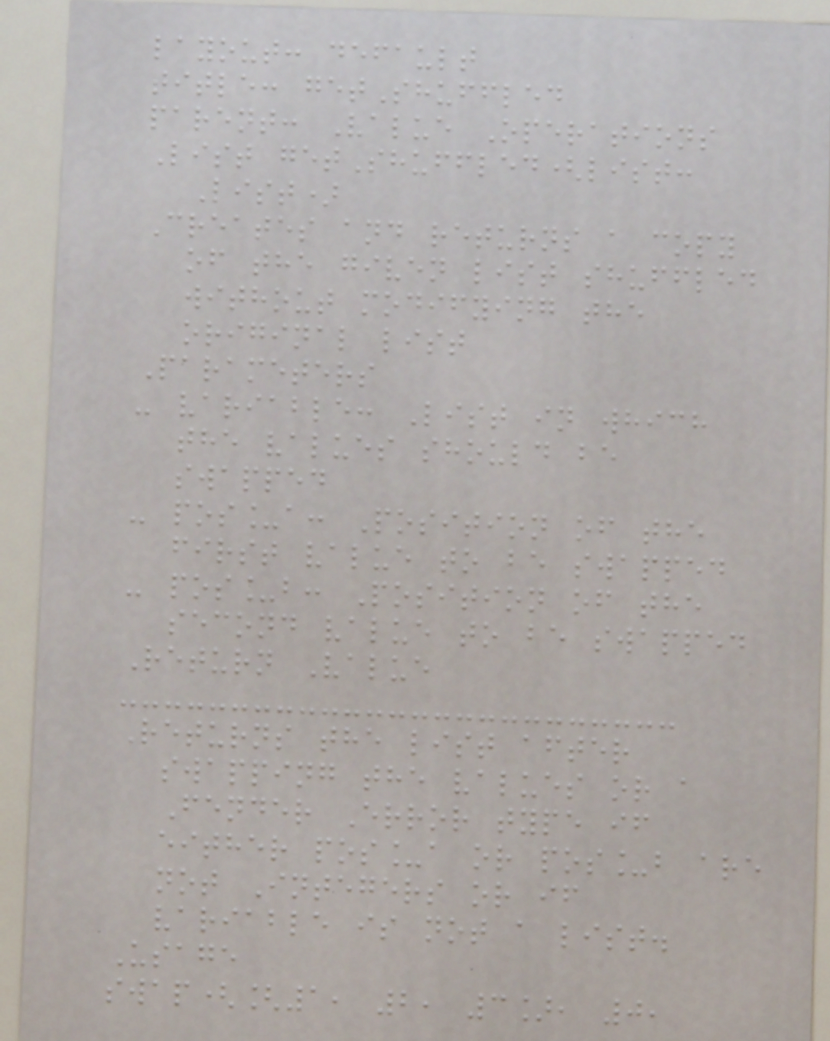layout: default
title: getShuffled
parent: Value Operations
List getShuffled(list:
List)
Creates and returns a copy
of the given list shuffled
without modifying the
original list
Parameters
- variable: List in which
the values should be
swapped
- pos_a: Position of the
first value to be swapped
- pos_b: Position of the
second value to be swapped
Return Value
Returns the list after
swapping the values or a
Fender Error type if
either pos_a or pos_b are
not Integers or if
variable is not a list.
Usage
swap([1, 2, 3], 0,
